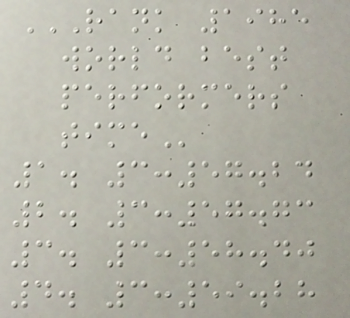RANK 1985
WORLD BEST
PERFORMERS
TIME
1. 3:57.24
2. 3:57.73
3. 3:58.40
4. 3:59.28
